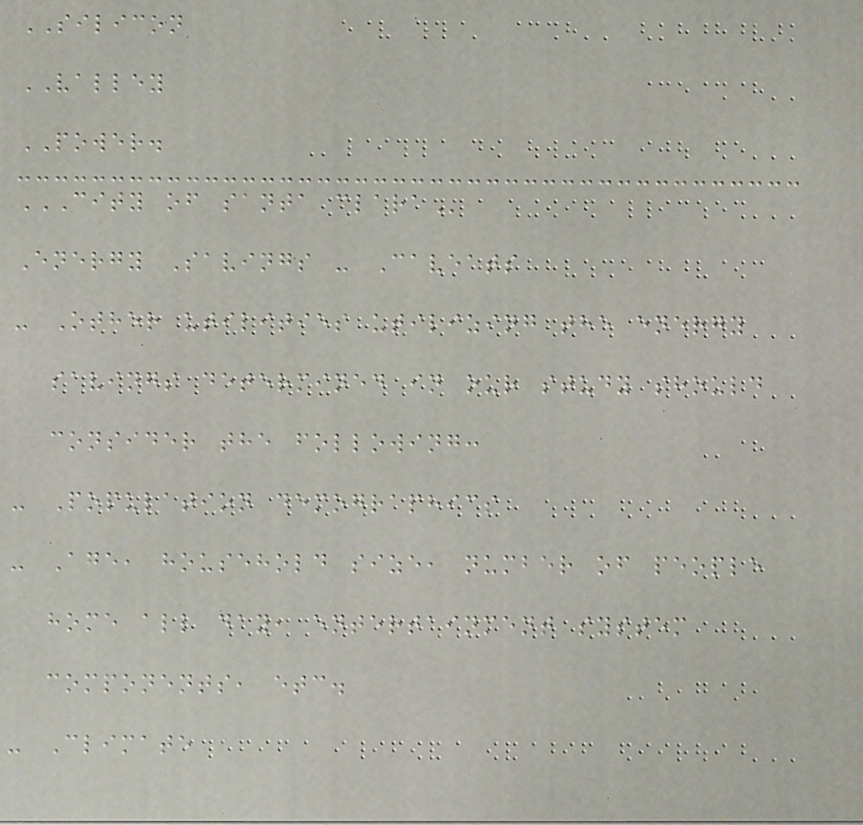SILICON
VALLEY
POWER.
CITY OF SANTA CLARA
Energy Savings - Caveats
- Other utilities utilizing the energy
savings determined in our study should
consider the following:
- Population demographics
- Age, household size, number of people
home all day, entertainment system
components, etc.
- Climate
